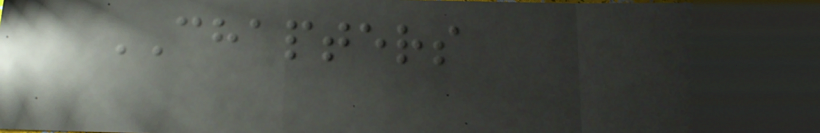CHAPTERS
